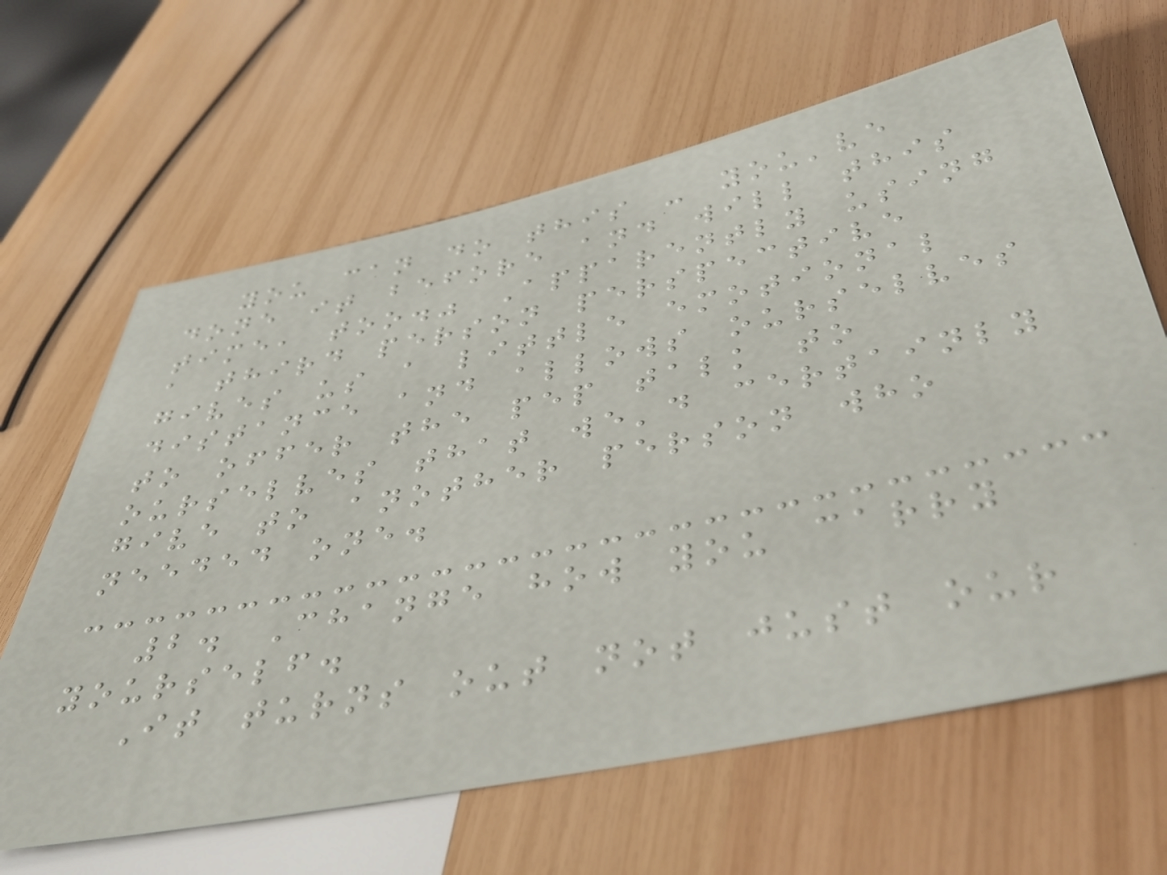you can do this - you've
done it before and will this
time, too." Apparently using
a third person perspective
gives us a little emotional
distance and allows ourselves
to offer the pep talk to
ourselves that we'd certainly
give to another person who
needed one.
2. Change how you carry
yourself.
It turns out not just our
